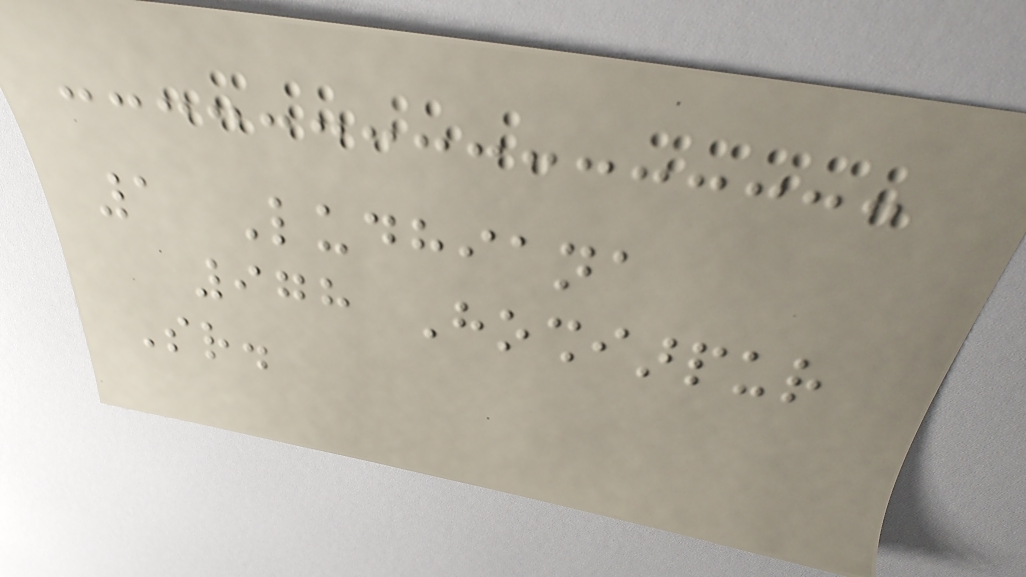1 Ludhiana
978 Hoshiarpur
Sr.
